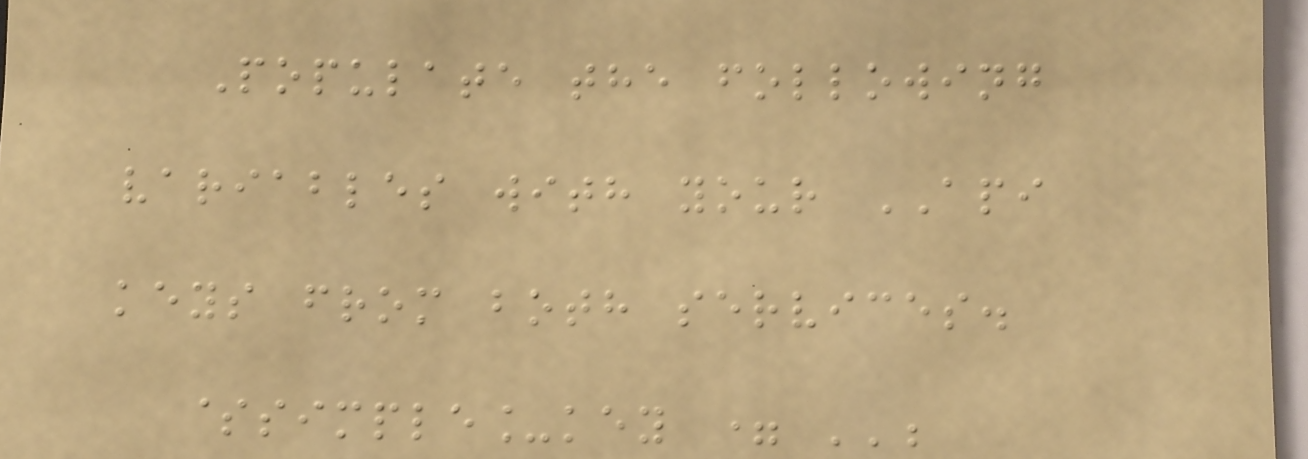Populate the following
variables with your API
keys from both services.
$simple_key = '';
